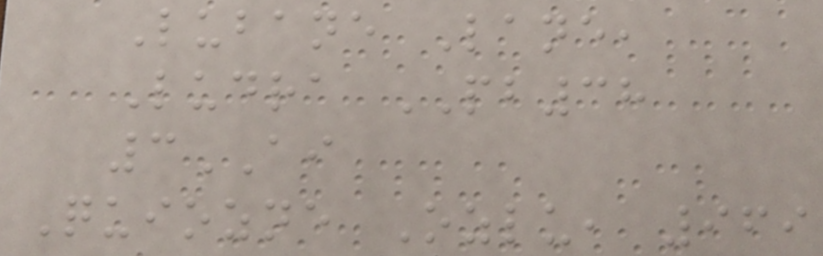Lubane Lane,
Ludra PB38
3AI
Quiozne Ozlu, 969
